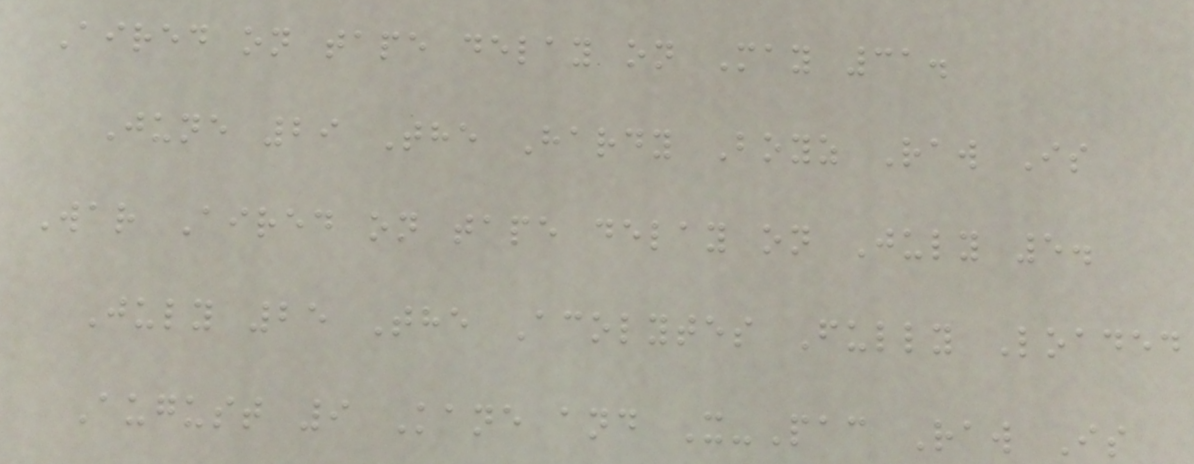Aired on tape delay on May 31.
June 29 The Hardy Boyz Raw Is
War Aired on tape delay on July 5.
July 25 The Acolytes Fully Loaded
August 9 Kane and X-Pac Raw Is
